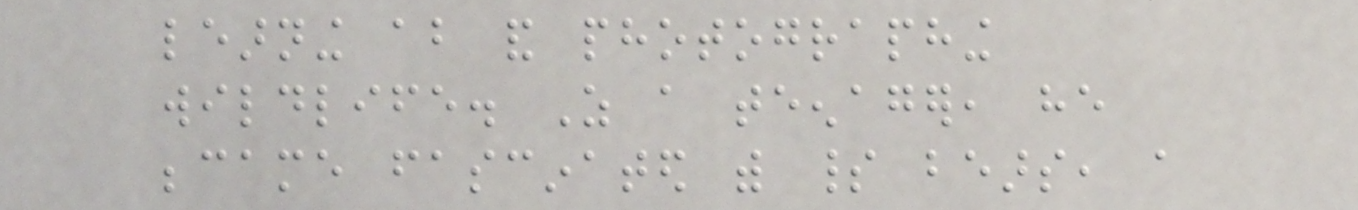learning about and photographing
wildlife. As a teenager, he
became fascinated with spirit bears, a
